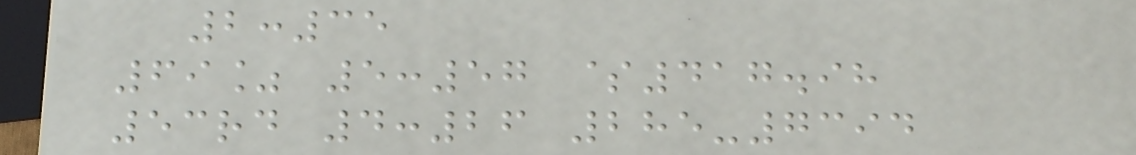2:35
69% 5:57 $417.98
53rd 4:26 285-7394
